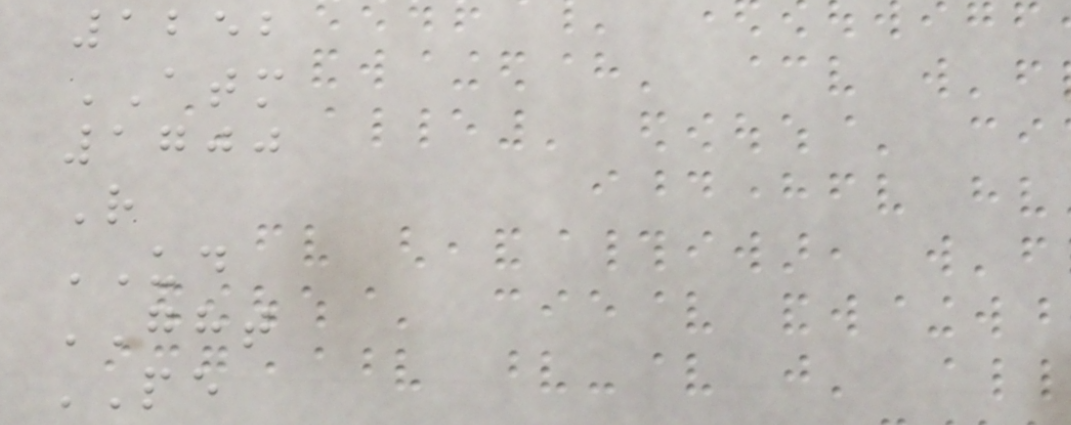1252
ATM
1700
R
UD
GHT
PE
